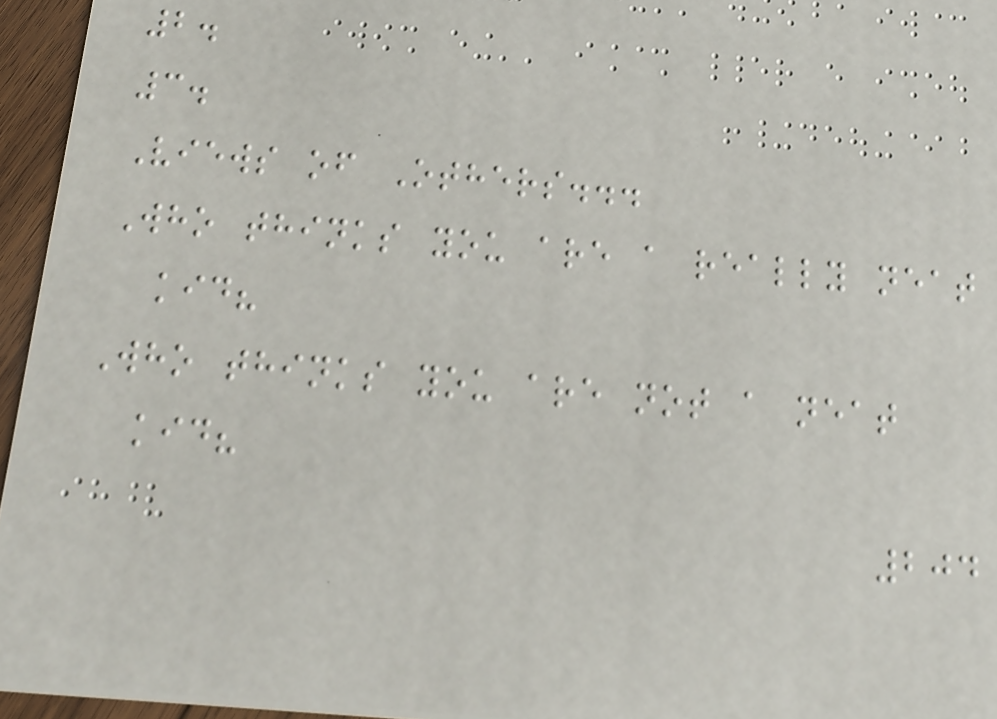2.
3.
Views of Others...
Who thinks you are a really neat
kid?
Who thinks you are not a neat
kid?
204
